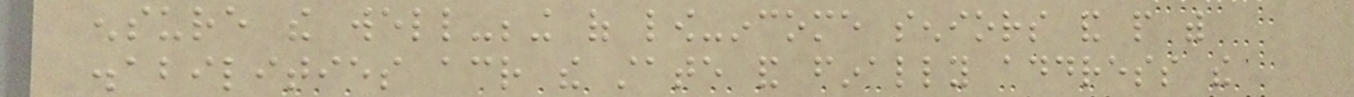ensure the well-being of low-income seniors and people with
disabilities across the state and finally address the
